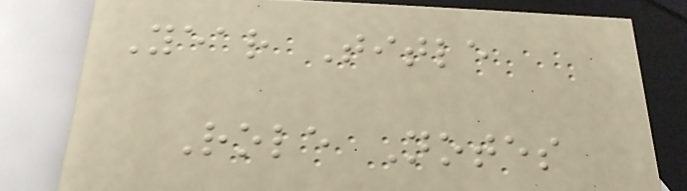Year Title
Role Notes
